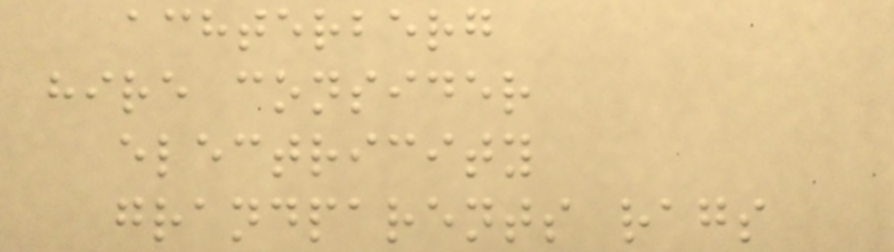achterberg
hire consider
electricity
grandparents rags
